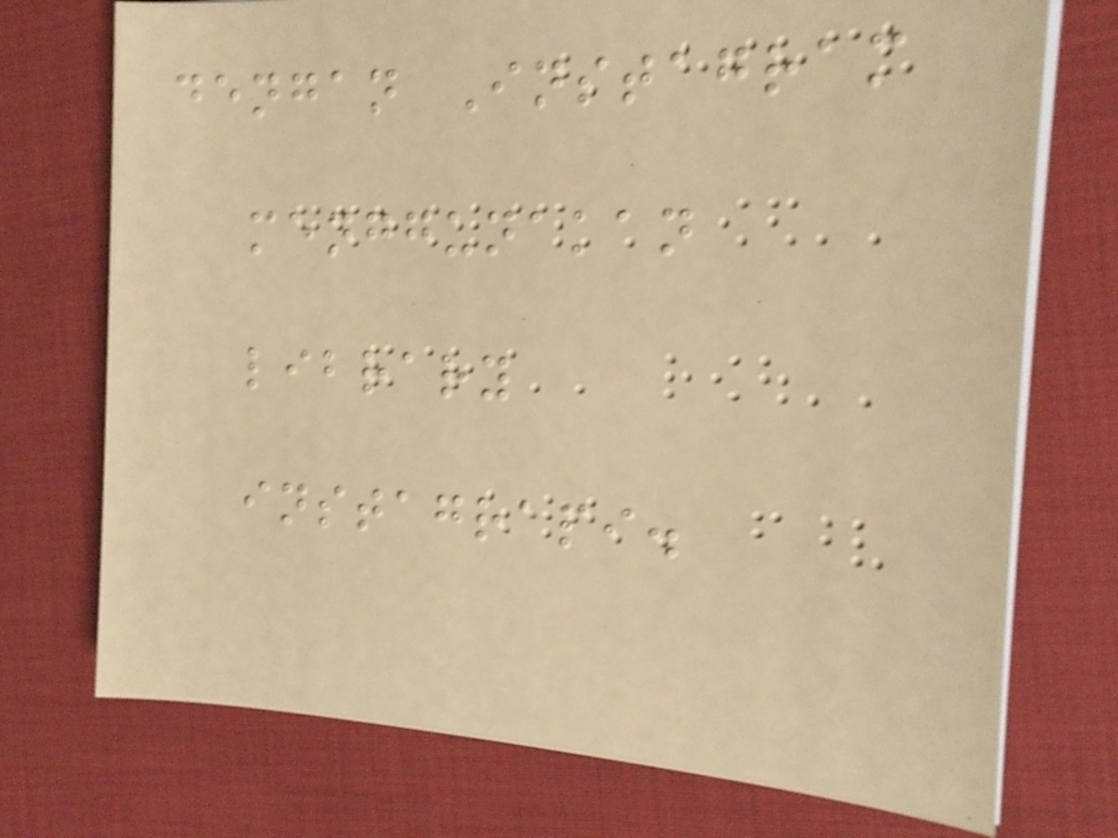dengan Instagram
menggunakan
library
instagrapi.
